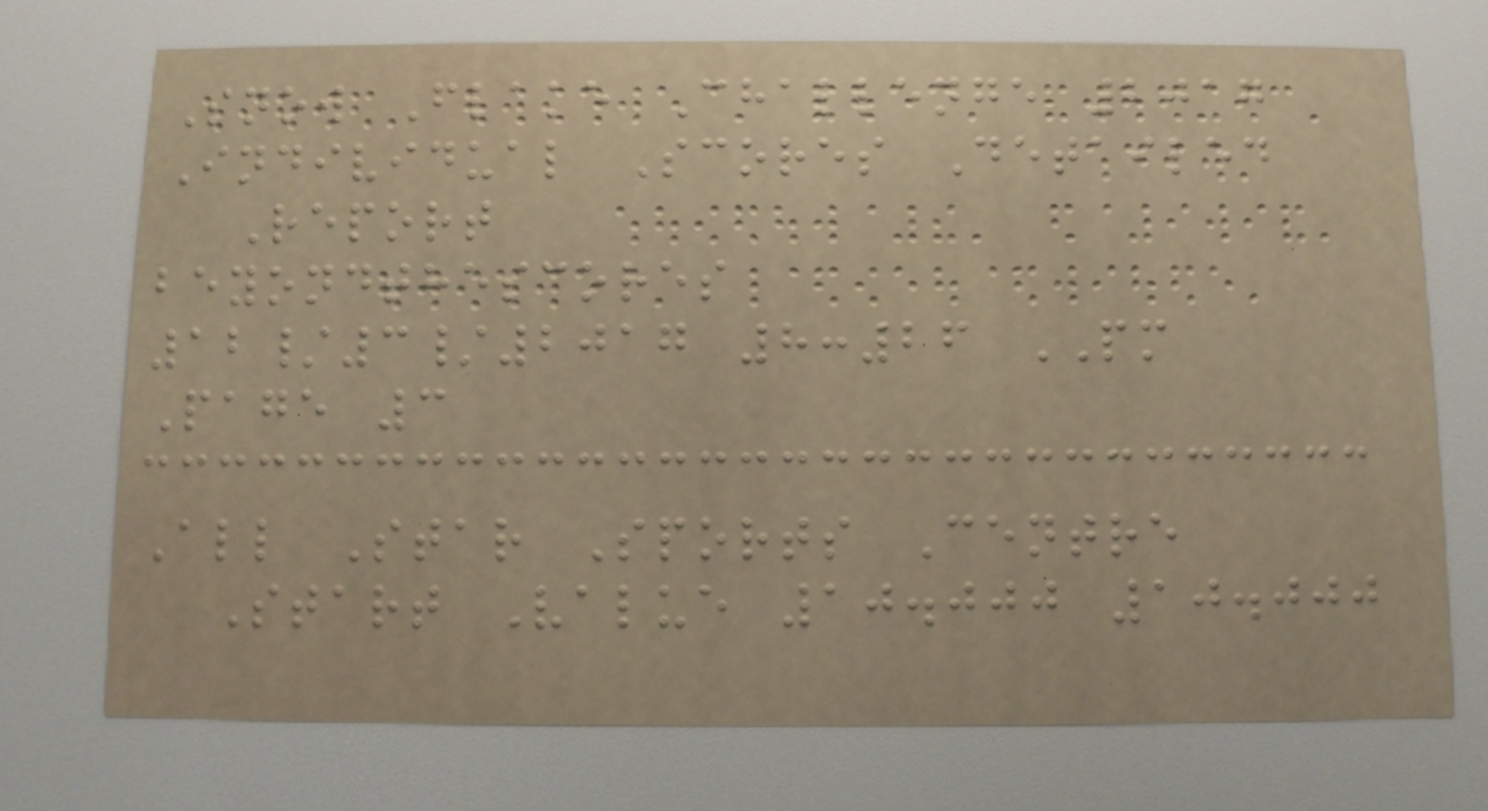Snow Flake Challenge 2017
Individual Scores Detailed
Report
beyondthescores
12/3/2017 8:26 PM
Page 3
All Star Sports Centre
Start Value 10.000 10.000
